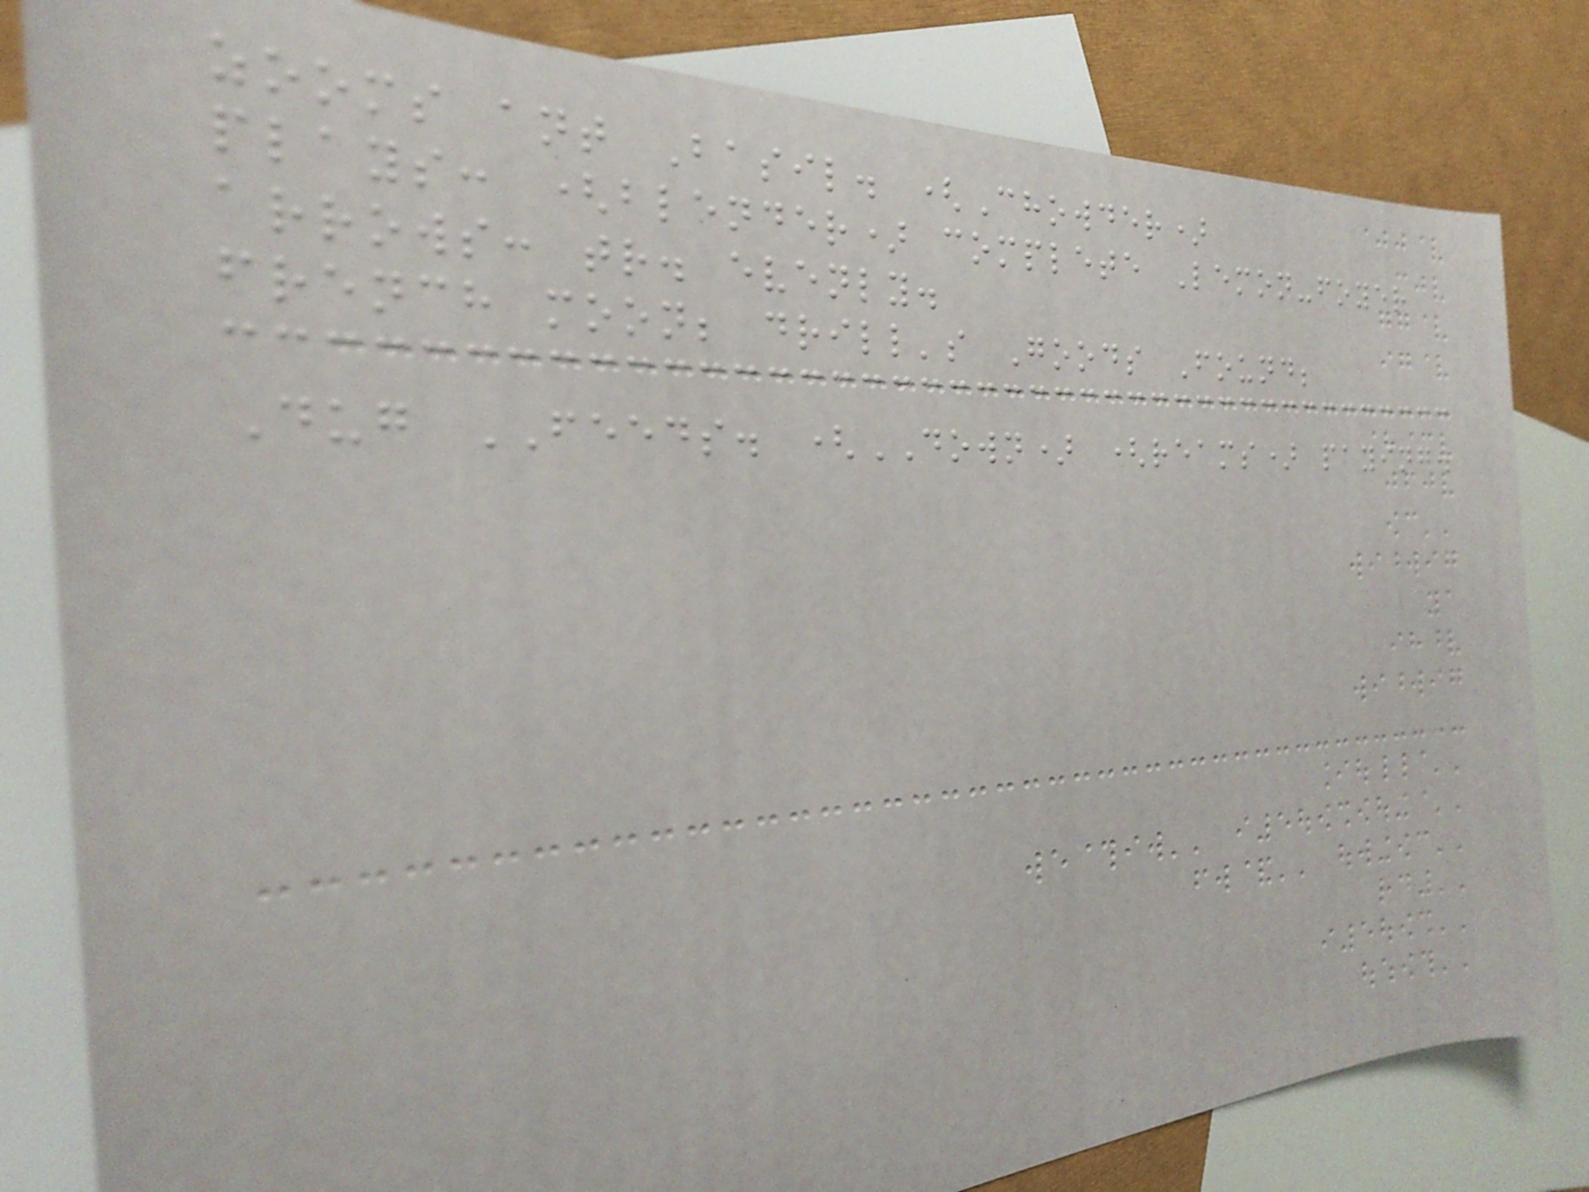zooms ant Basil. (Chowder)
plays: (blender) complete Lemon-foyer
arrows: tr. evenly.
french moon; drill's Goods Found;
Dug FEEDS. (DOWN) (reams) paying.
